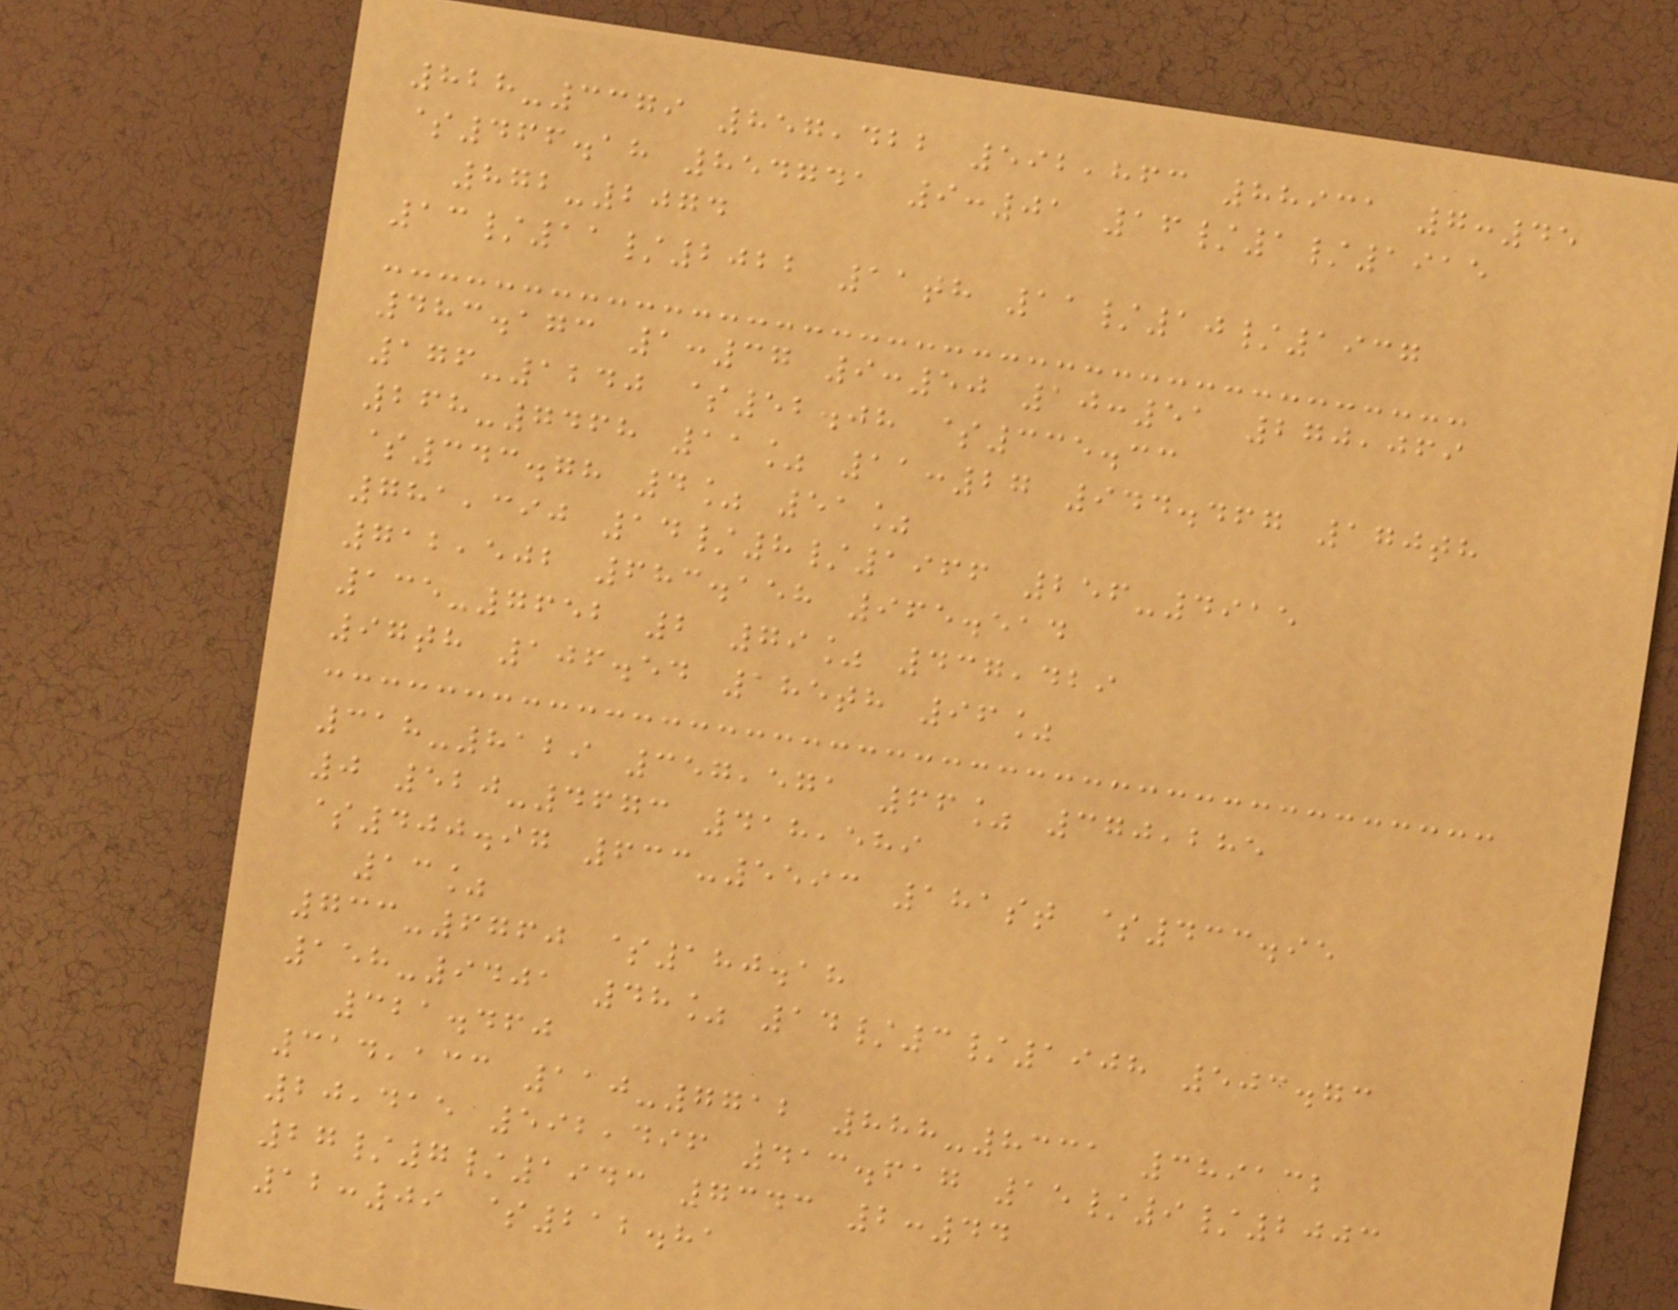828-3379 857,422 592,863 88931 7:45
$466.18 854741 9:01 16/1/1915
872-2074
13/11/2022 11th 11/10/1937
483.173 1:37 9:50 10:51 270,069
176-1240 $52.08 $335.33
268-7468 11% 11:27 944.467 170th
$343.78 4% 51%
781,390 14/8/1966 256-4915
712,502 683.158 965.514
135-7652 2 79% 437,429
97th 106.54 185th 96%
318-8129 357,571 66% 370,285
0 520-4673 418,589
$400.97 633-5593 181st $433.95
13%
733-6760 $180.18
158-9401 48% 14/3/1908 503.73
321.460
314,133 110-7712 888-8331 389132
20,415 592,496 413.617 15/9/2003
27/7/1943 7343 2:44
12:09 $212.81
